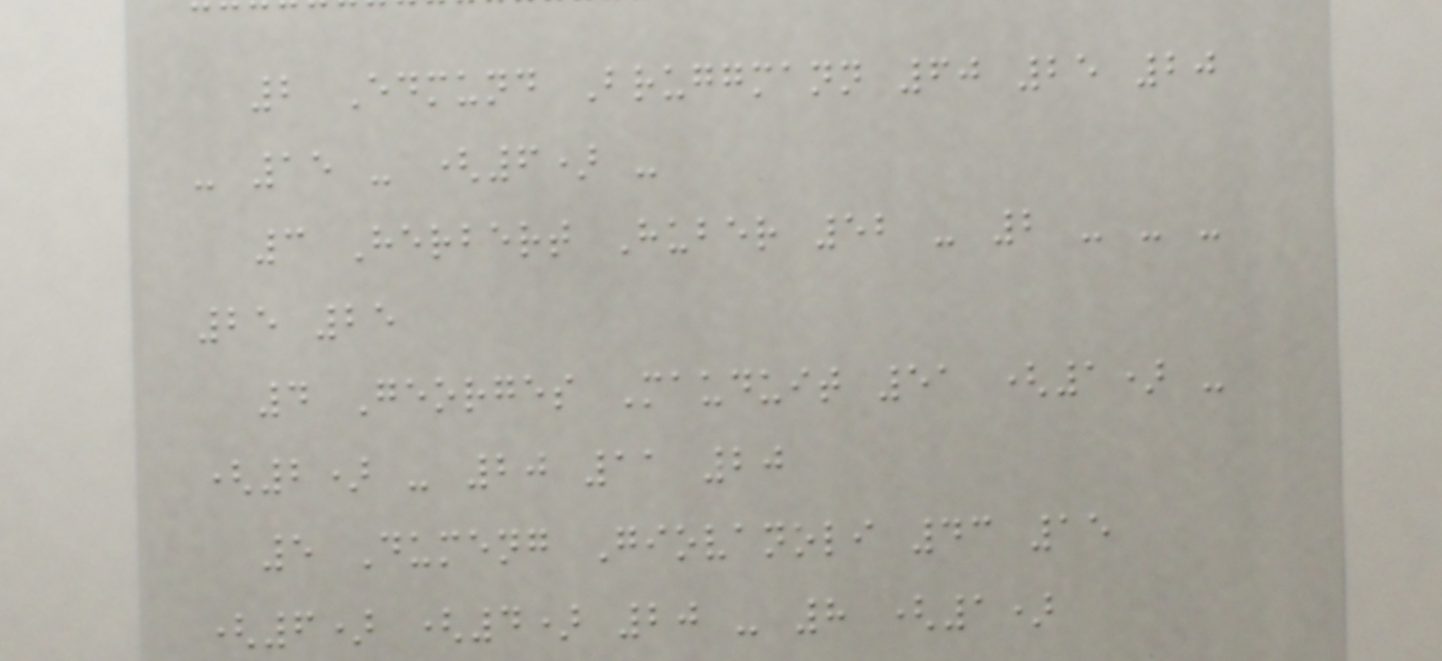2 Edmund Bruggmann 60 25 20
- 15 - (6) -
3 Herbert Huber 52 - 2 - - -
25 25
4 Georges Mauduit 51 (1) -
(2) - 20 11 20
5 Dumeng Giovanoli 43 15
(6) (4) 20 - 8 (1)
